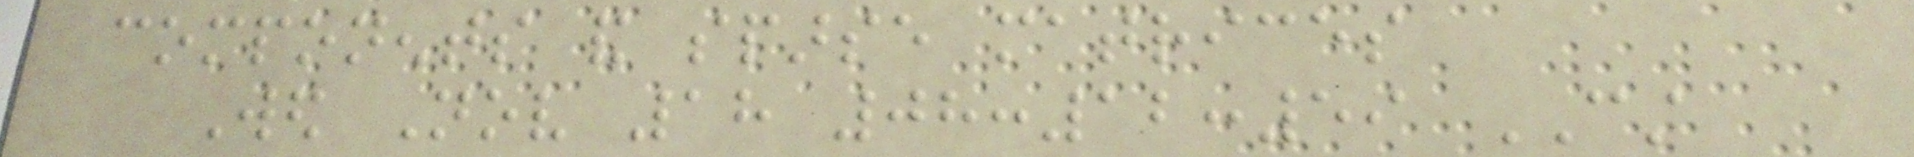components and sparse matrices
Wed Nov 18 08:12:59 CST
